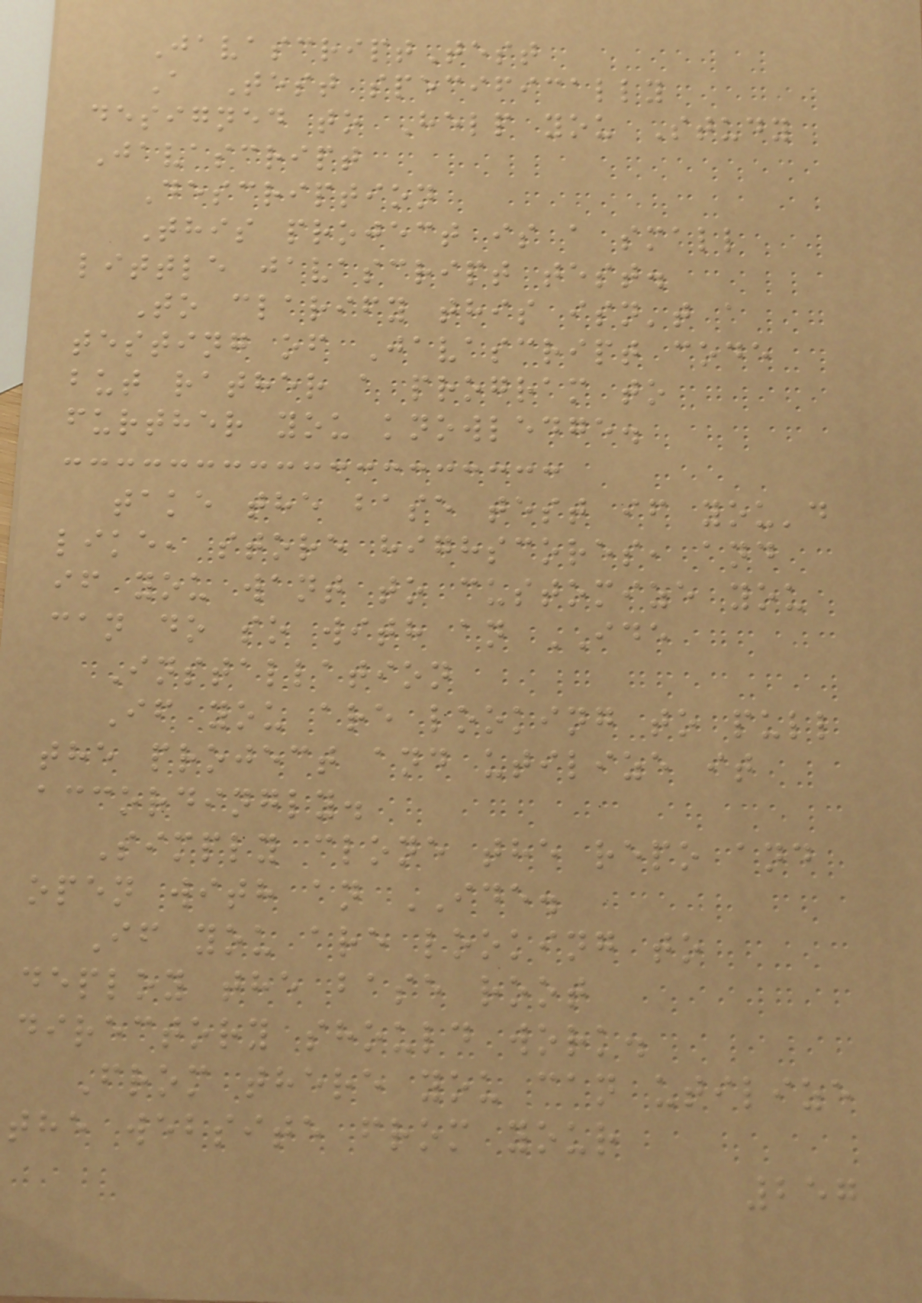JavascriptTest
A Test specifically
designed to Help you Study
Javascript
Description
This project is a small
little javascript test.
To clarify this isn't a
testing of Javascript code
but rather a program to
further you knowledge.
take the base test if you'd
like, store highscores, and
if you want to customize you
can do so with an IDE
Installation
If you are looking to pull
the project and utilize it
accordingly.
Simply clone the repo and
open with an IDE.
If you are looking to
deploy the base root
directory should work.
From there you can utilize
the website from your
257
